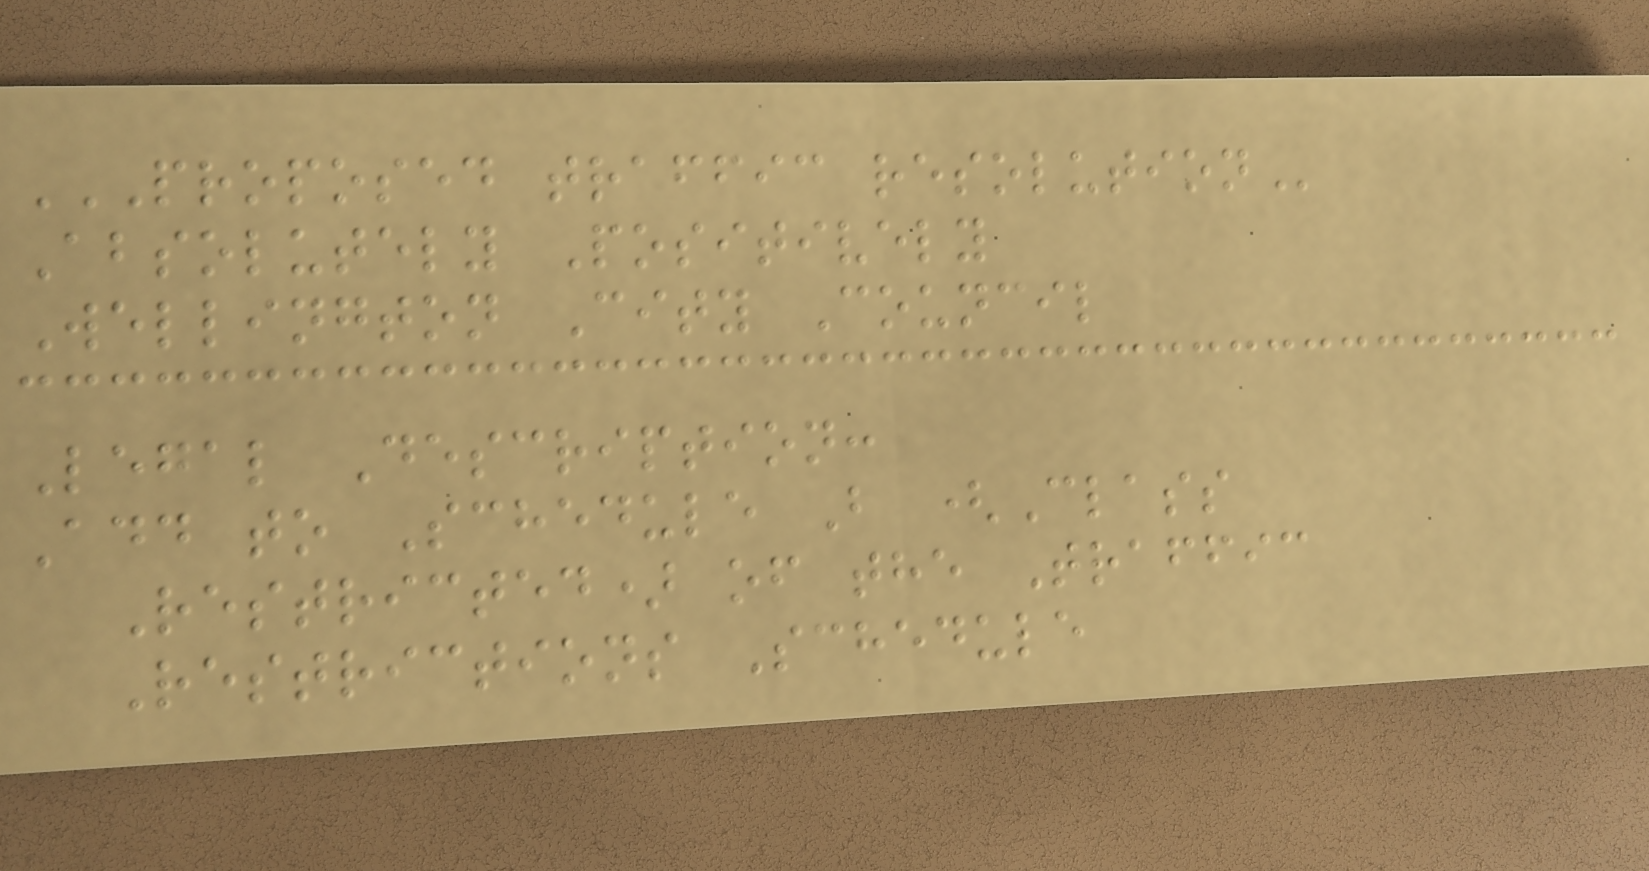PROPOSED TRAFFIC RESOLUTION
Absolutely Positively
Wellington City Council
Legal Description:
Add to Schedule B (Class
Restricted) of the Traffic
Restrictions Schedule
